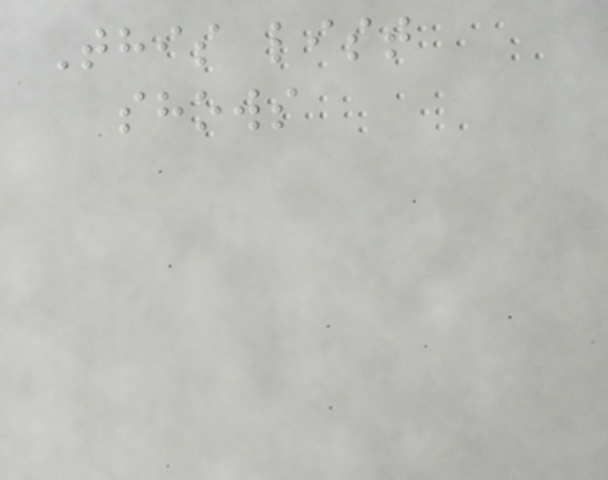This list
shows
